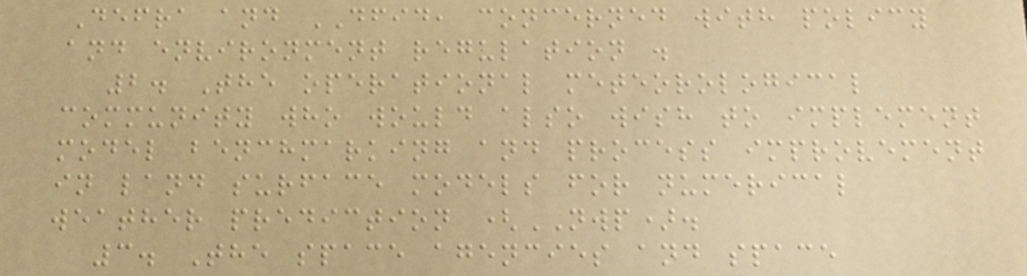Defra and DFID, concerned with policy
and environment regulation .
2. The operational meteorological
community who would also wish to implement
model benchmarking and process improvement
in land surface models for numerical
weather prediction (NWP).
3. The space agencies and space
